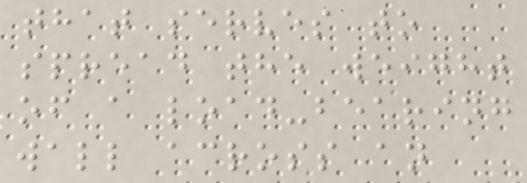that serves to
spread the weight
of a load-bearing
wall across an
